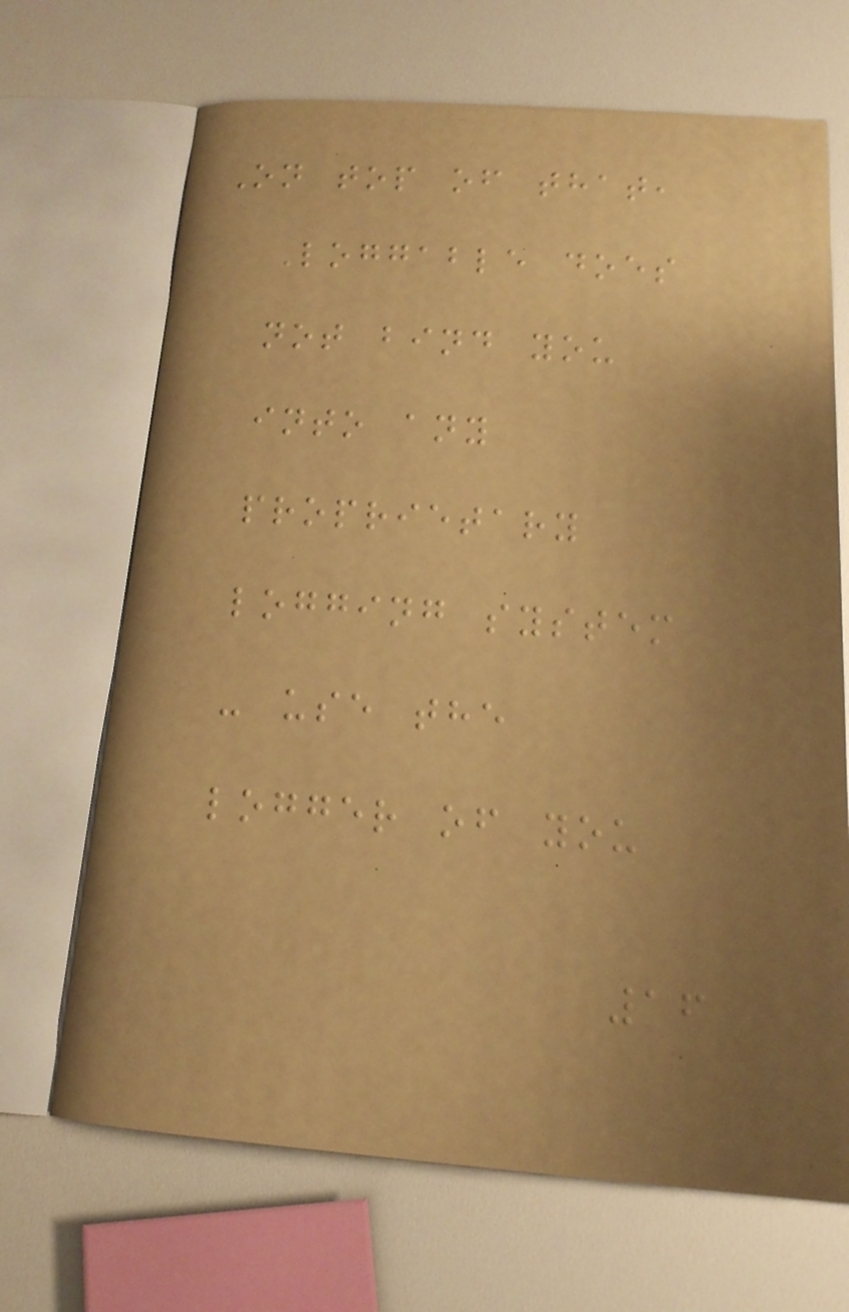On top of that,
Loggable does
not bind you
into any
proprietary
logging system
- use the
logger of you
16
